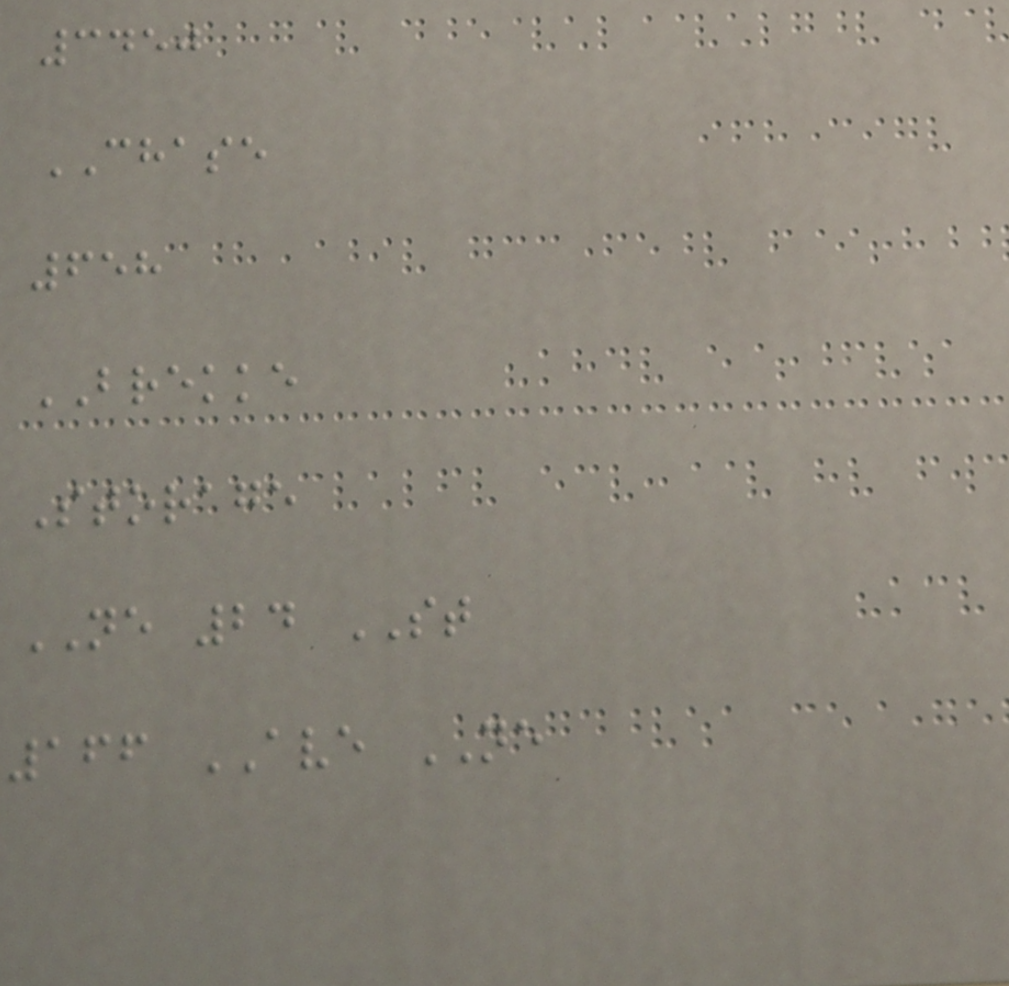3450
CHASE
658
BREKKE
Storage
NE 24 ST
166 AVE NE
